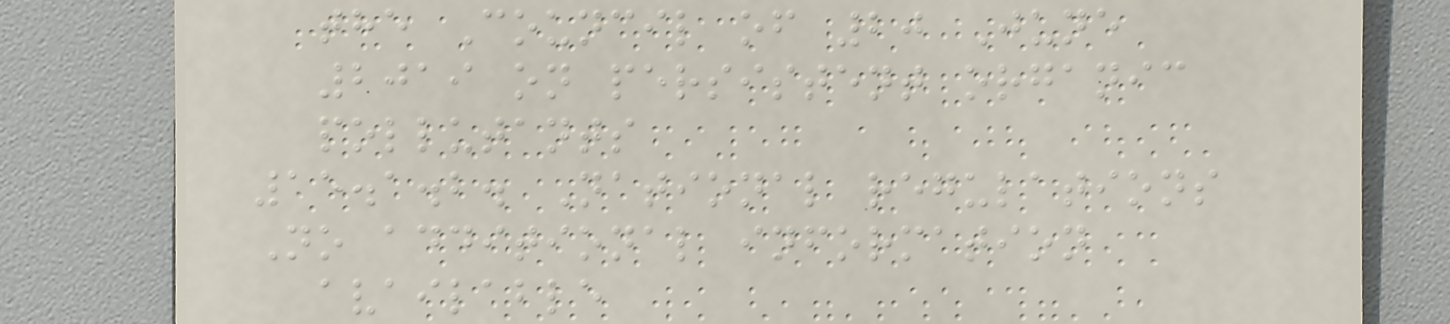the Council of 20 June
2019 on persistent organic
pollutants
15.1.2. National regulations
No additional information
available
